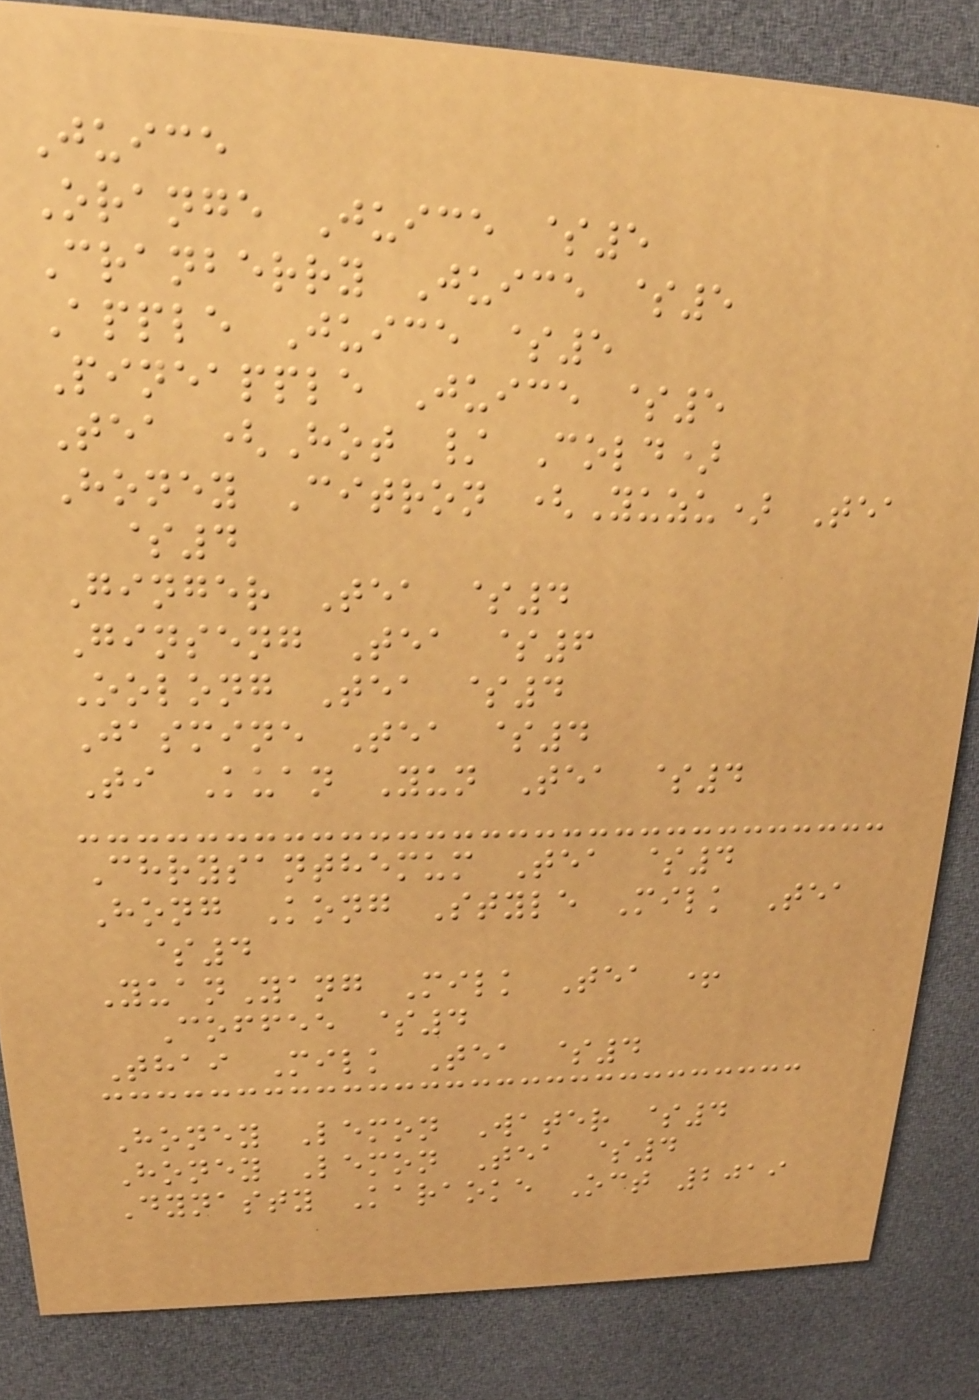Juice
Orange Juice $5
Cranberry Juice $5
Apple Juice $5
Pineapple Juice $5
Tea (Hot / Cold)
Honey Citron (Yuzu) Tea
$4
Ginger Tea $4
Ginseng Tea $6
Oolong Tea $4
Jasmine Tea $4
Ti Kuan Yun Tea $4
Chrysanthemum Tea $4
Hong Kong Style Milk Tea
$4
YuanYang Milk Tea +
Coffee $4
Thai Milk Tea $4
Honey Lemon Water $4
Honey Lemon Tea $4
Dynasty Karaoke Oct 2019
